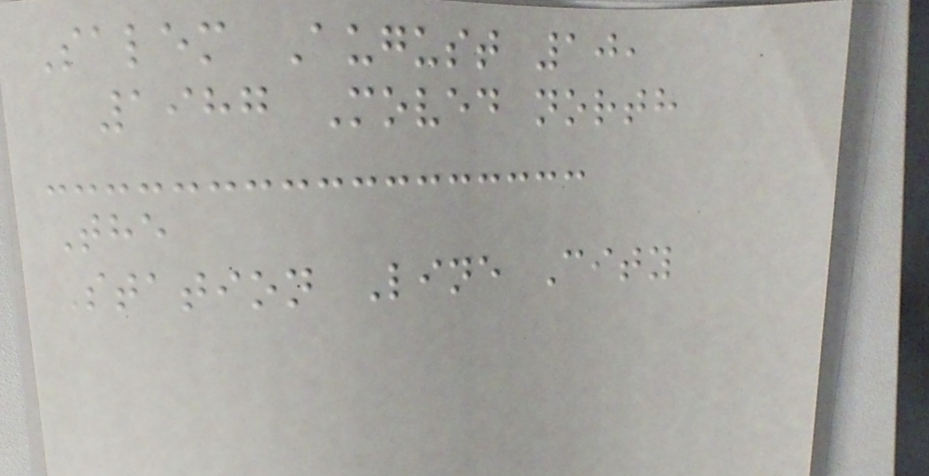Salem August 10,
1987 Moved north
The
Station Line City
